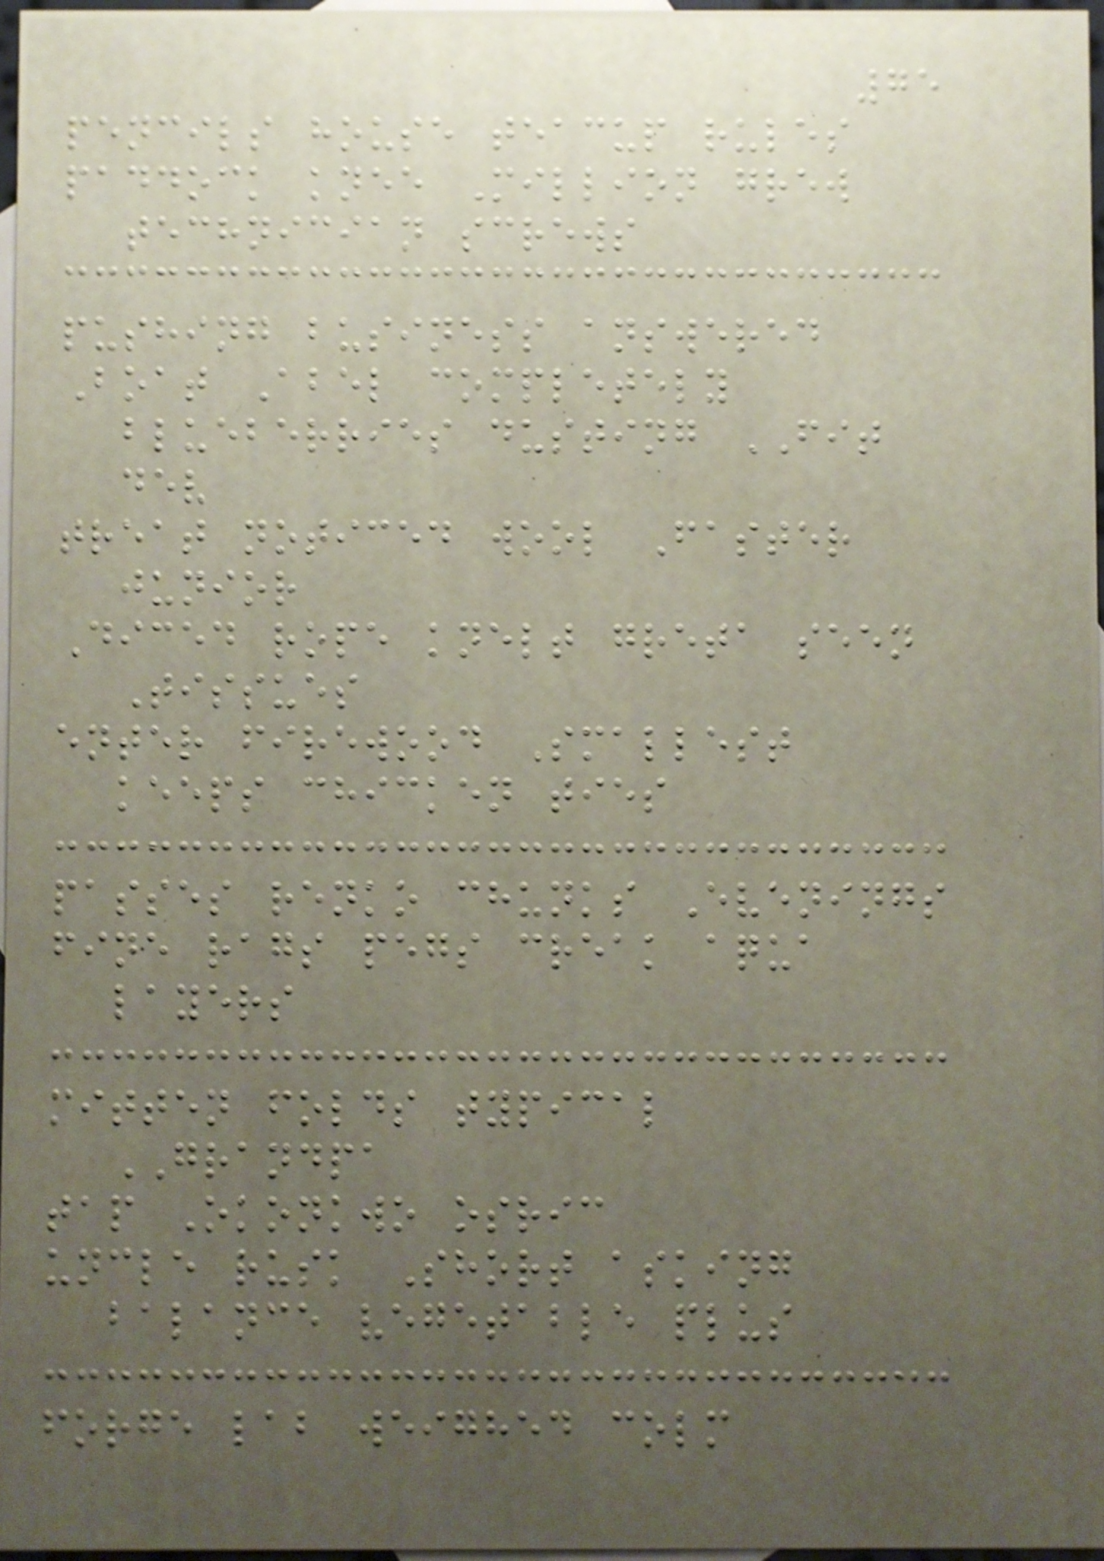75
pencils house teacup rules
paddock knee Million grew
technician screws
pushing business answered
Boat Abel completely
blueberries dusting FIT
dev
treat noticed wool Faster
junior
Diced rope knelt greta seen
Tissues
enter firewood Smallest
keeps chicken ties
passes renko chunks Evenings
fine rags pegs creak aqua
layers
mitten folds typical
GRANDPA
tap Okonkwo osric
uncle rusk Short asking
balance vegetable plus
forge lab weighed colm
